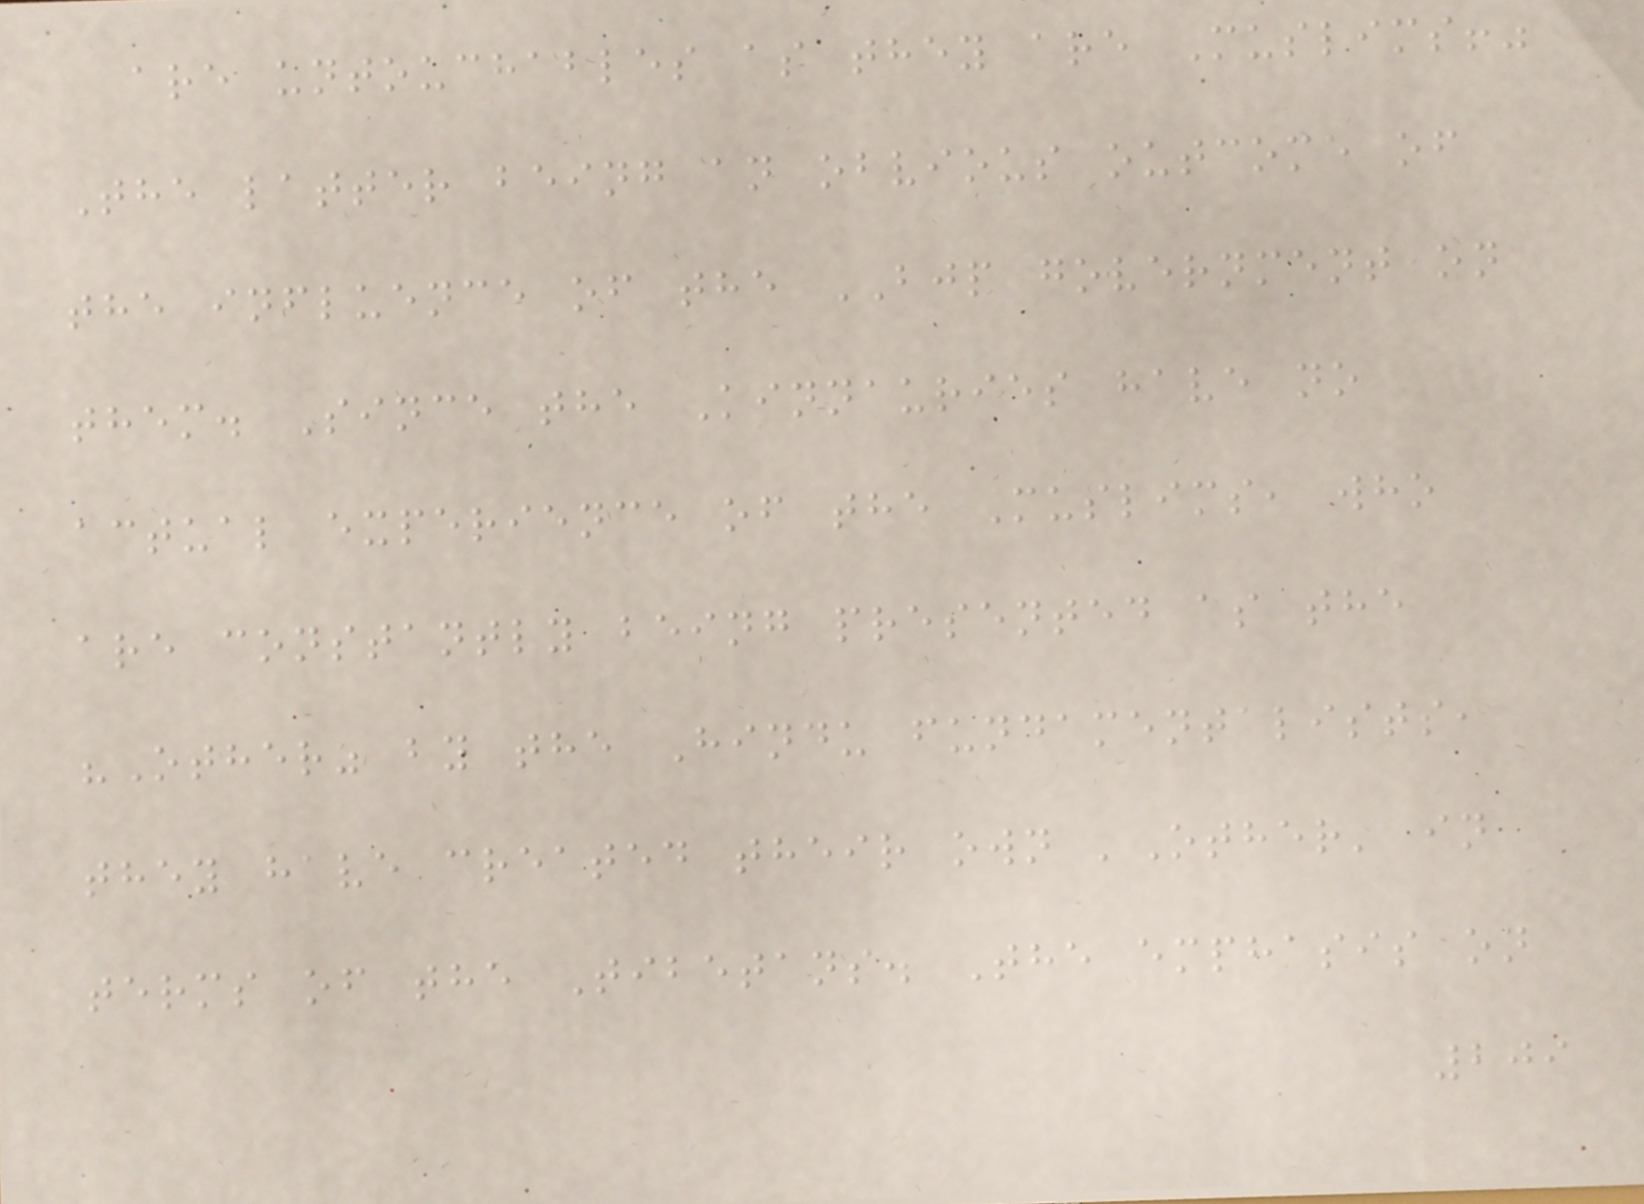are untouchables as they are Muslims!"
The latter being an obvious outcome of
the influence of the BJP government on
them. Since the Kinnauries have no
actual experience of the Muslims, who
are constantly being presented as the
"Other" by the Hindu fundamentalists,
they have created their own 'Other' in
terms of the Tibetans. The emphasis on
209
